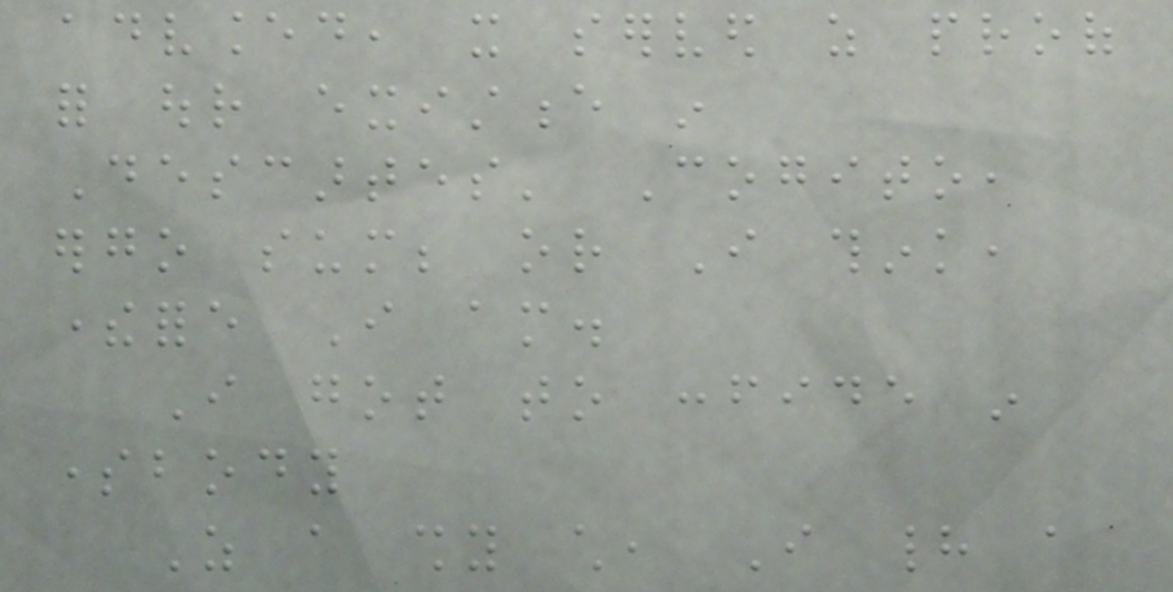advanced, it served as proof
for our existence in
Descartes' Cogito,
ergo sum; or I think,
therefore I am.
I got to confide in
somebody
As a shy child, I had a
